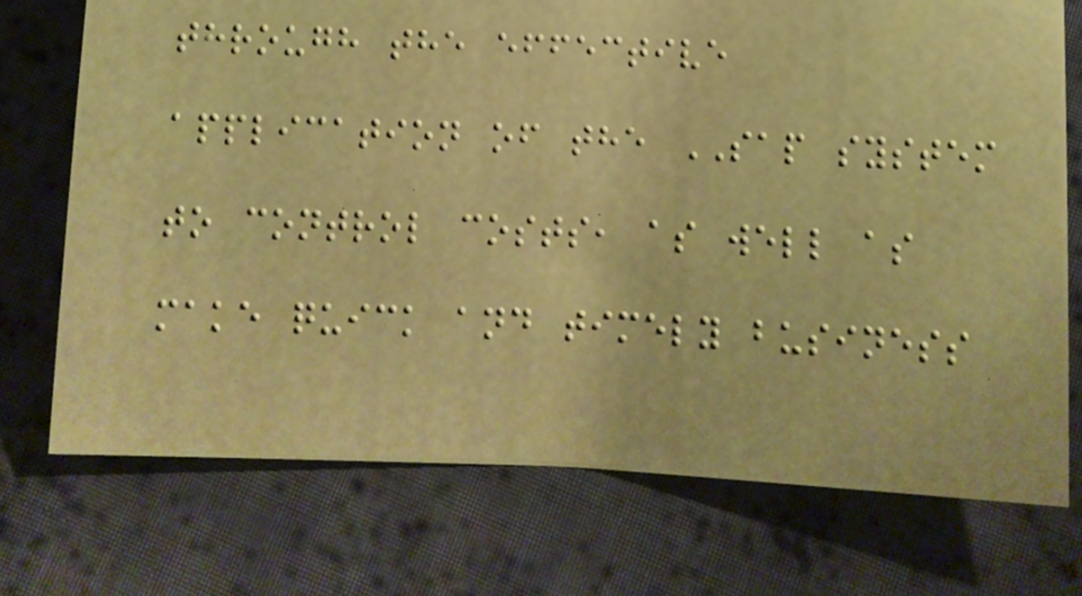through the effective
application of the SAP system
to control costs, as well as
make quick and timely business
